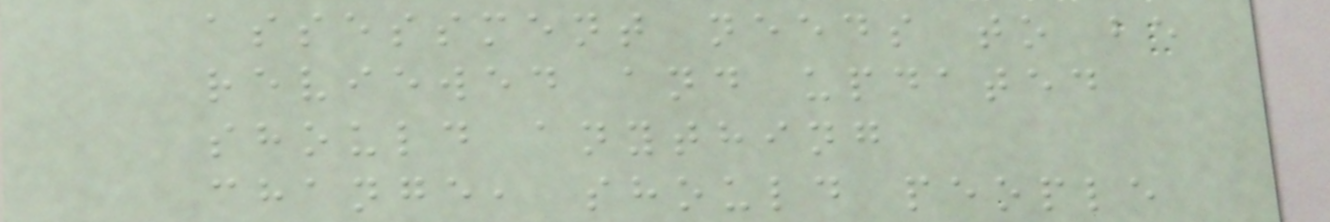assessment needs to be
reviewed and updated
should anything
change, should people
